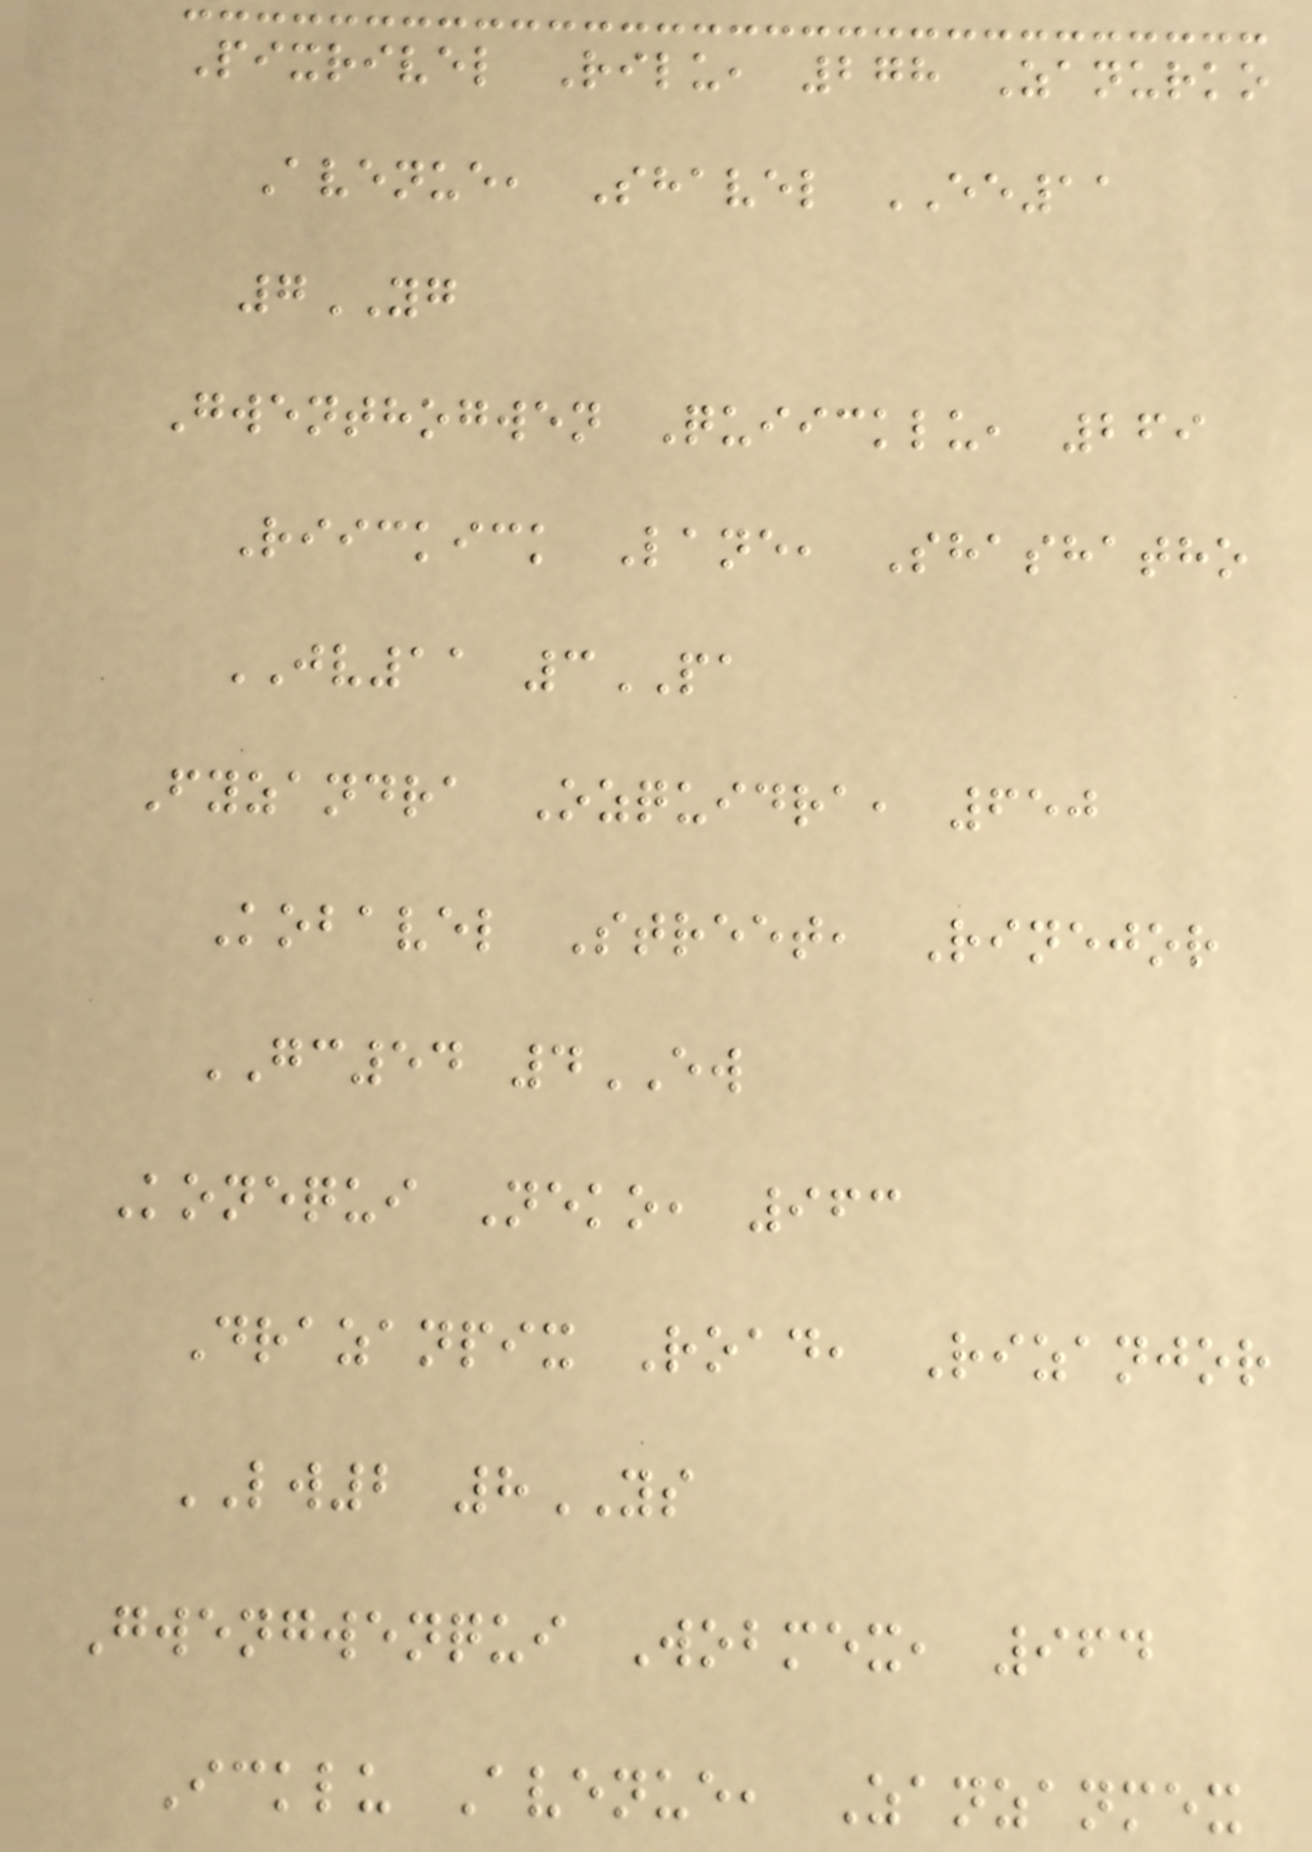Pixrivel Rilu, 278 Zanurko
Avenue, Shavel EE11
7YG
Gwenthogwen Quiicklu, 269
Riickick Lane, Shashatho
JV11 3PA
Fyzandra Ozquidra, 650
Kobavel Street, Rinejor
GC54 4EW
Konequi Neko, 963
Drazanpix Road, Rizanjor
LW2 8YS
Gwengwenqui Wobmex, 964
Icklu Avenue, Zanzanmex
